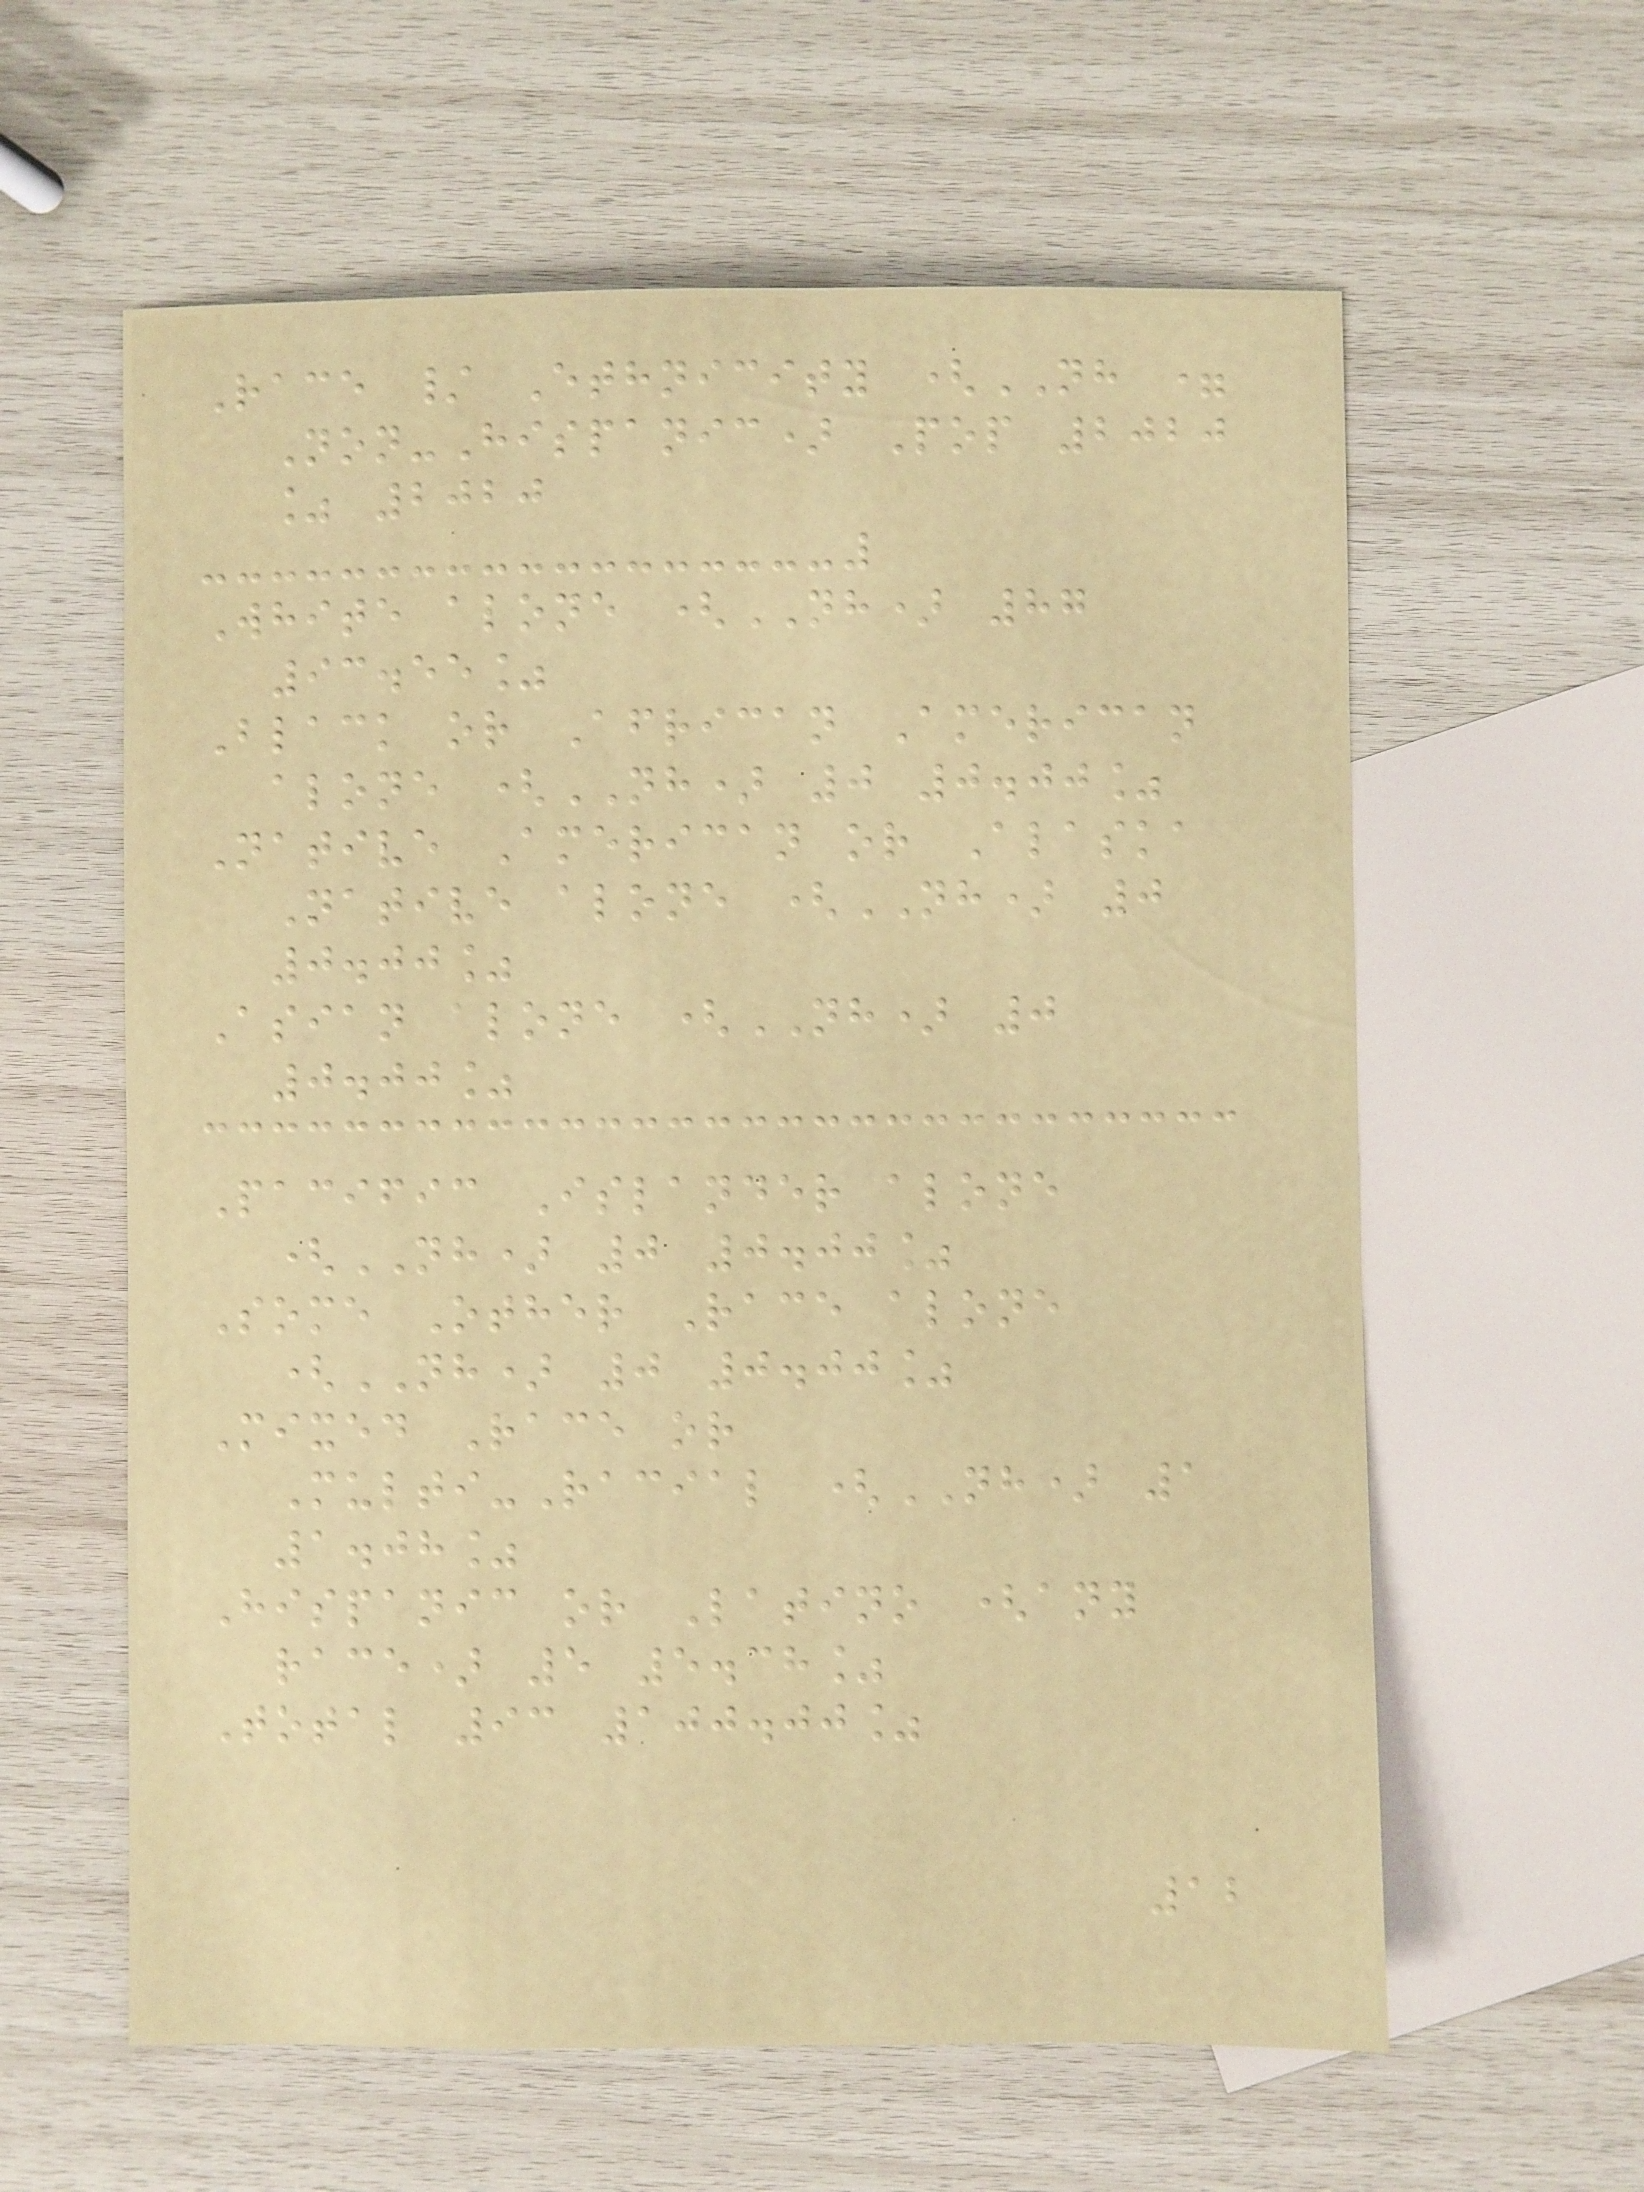Race / Ethnicity (NH =
Non-Hispanic) Pop 2020
% 2020
White alone (NH) 87
93.55%
Black or African American
alone (NH) 0 0.00%
Native American or Alaska
Native alone (NH) 0
0.00%
Asian alone (NH) 0
0.00%
Pacific Islander alone
(NH) 0 0.00%
Some Other Race alone
(NH) 0 0.00%
Mixed Race or
Multi-Racial (NH) 1
1.08%
Hispanic or Latino (any
race) 5 5.38%
Total 93 100.00%
12
